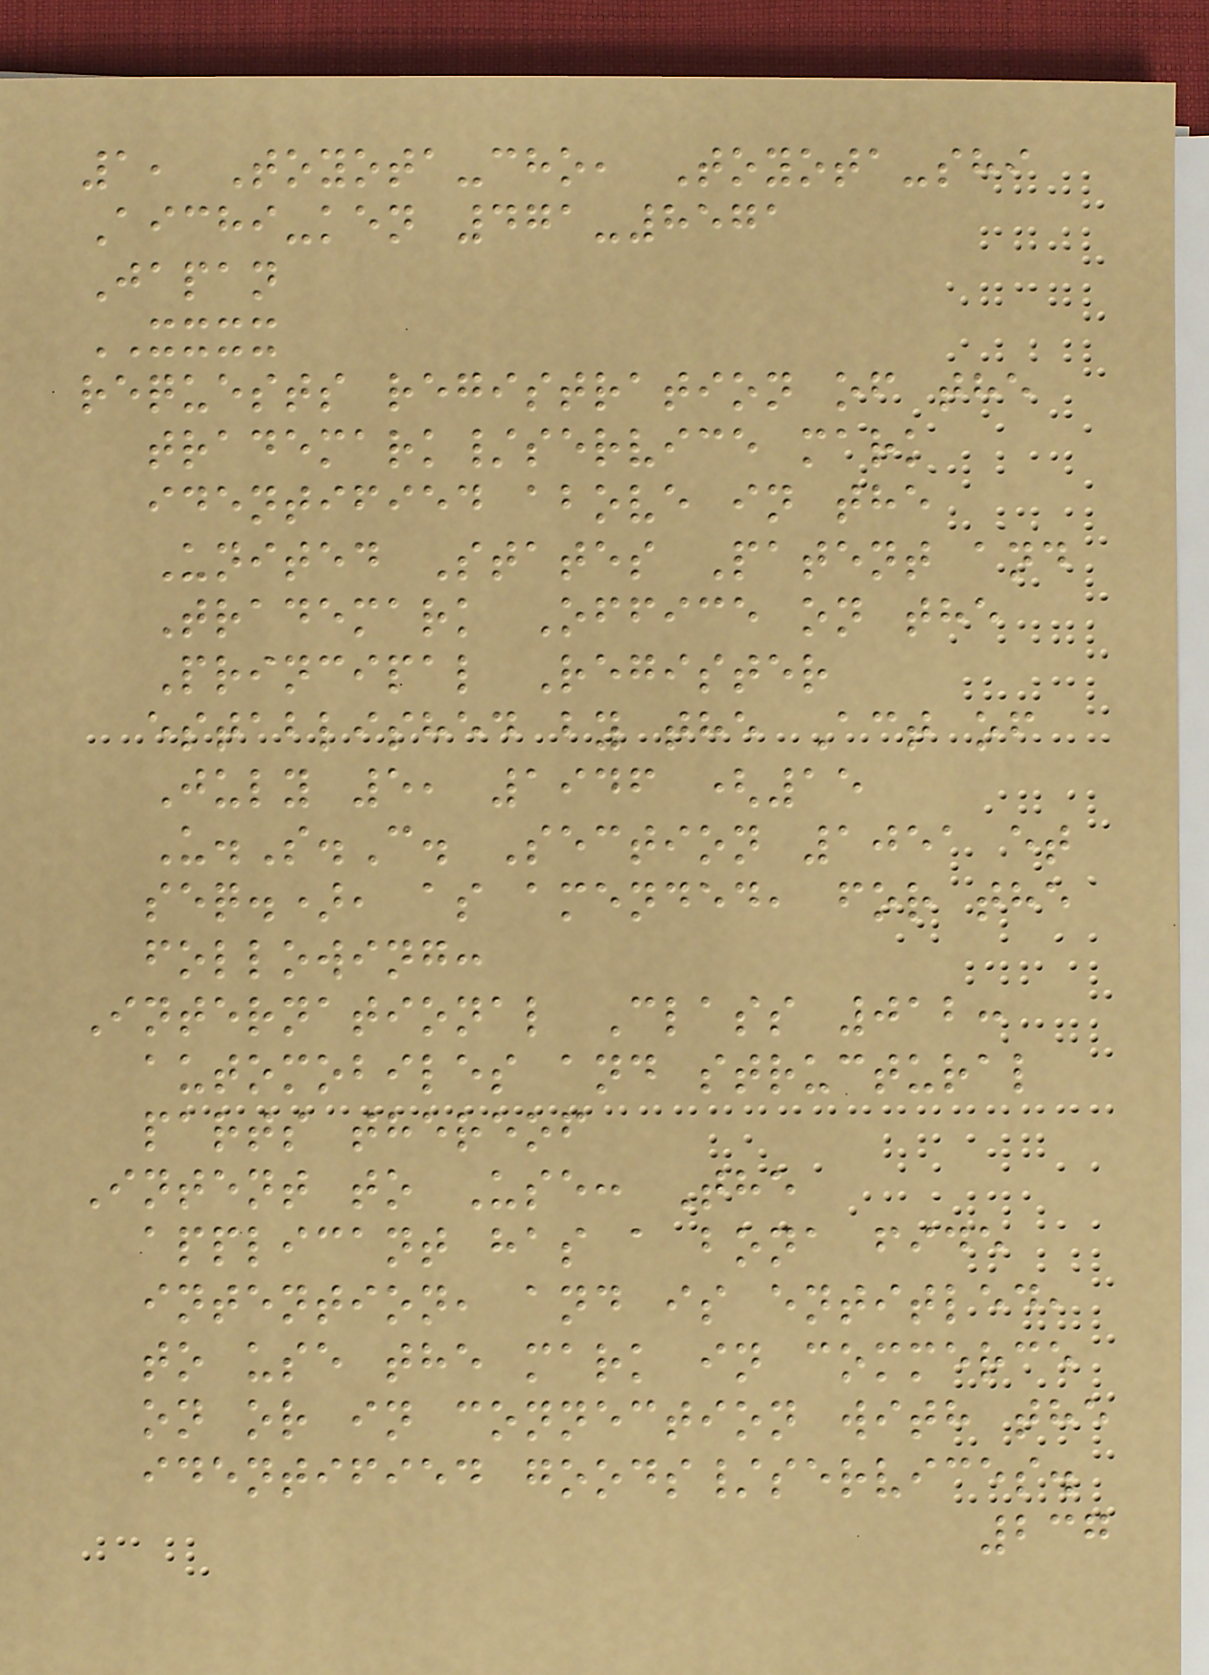1, Toyota-cho, Toyota-shi
Aichi-ken 471-8571
Japan
XXXX
requests registration of the
trademark/service mark
identified above in the
United States Patent and
Trademark Office on the
Principal Register
established by the Act of
July 5, 1946 (15
U.S.C. Section 1051 et
seq.), as amended, for the
following:
International Class 012:
automobiles and structural
parts thereof
Intent to Use: The
applicant has a bona fide
intention, and is entitled,
to use the mark in commerce
on or in connection with the
identified goods/services.
237
